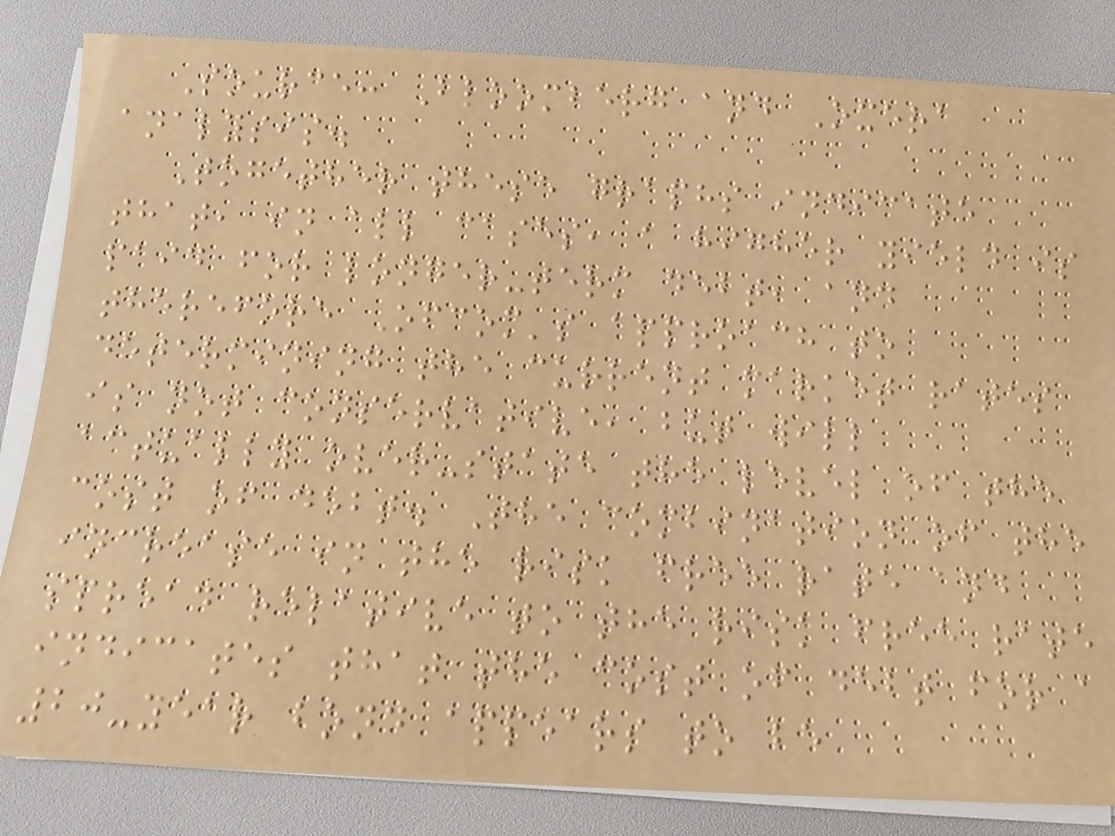Source: Bloomberg and Oxera
analysis.
Together these graphs indicate
that, in all cases, a higher yield is
paid for longer-term debt, and
therefore Ofcom's approach to
determining the current market rates
is not conservative, but will
actually over-state the level of the
cost of debt. The combination of the
increase in the risk free rate and
spread relative to the risk free rate
indicates that the cost of debt for a
20-year bond appears to be
